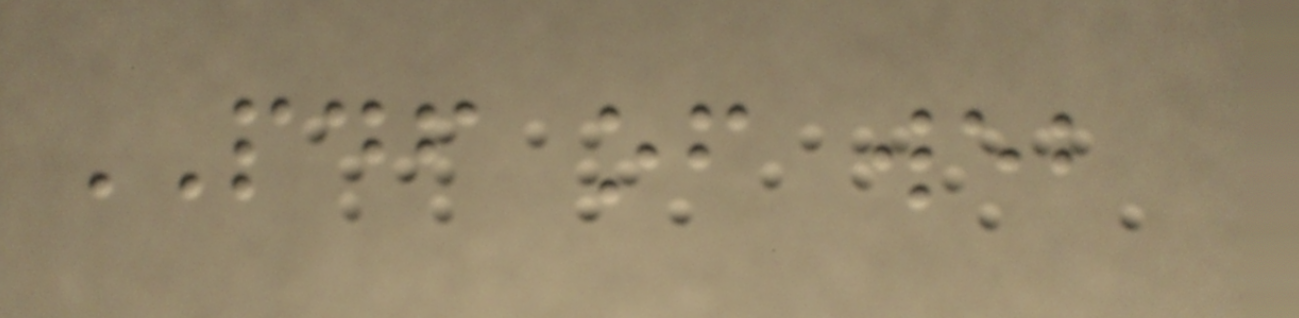PDF of web
